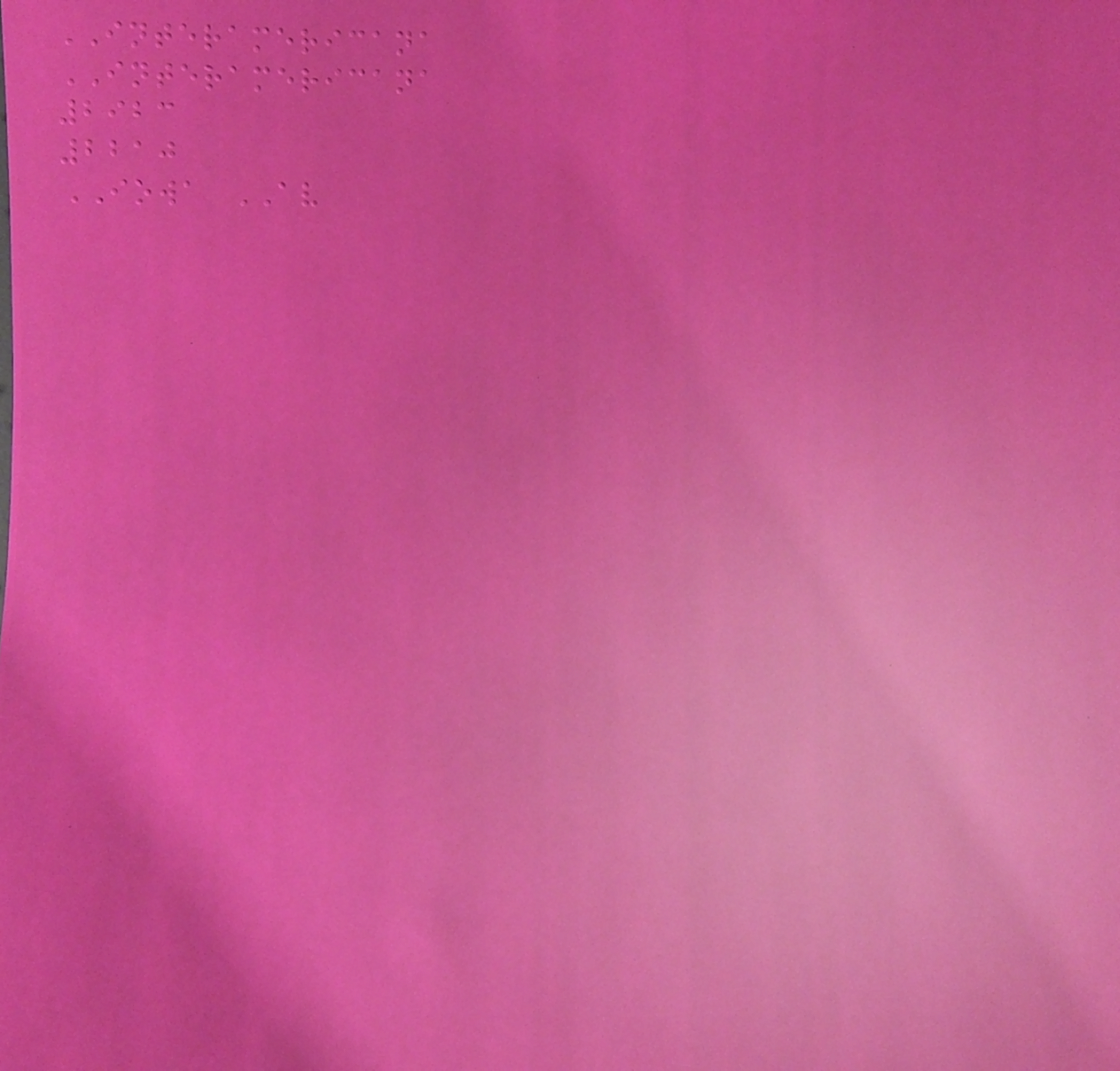INTERAMERICANA
INTERAMERICANA
2923
2210
IOWA AV
